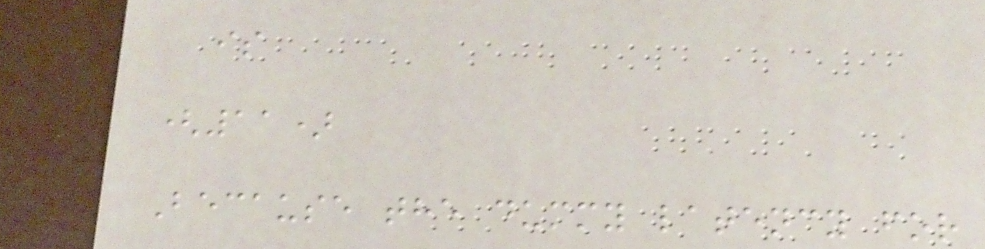is
(11)
Because the dummy latency for
